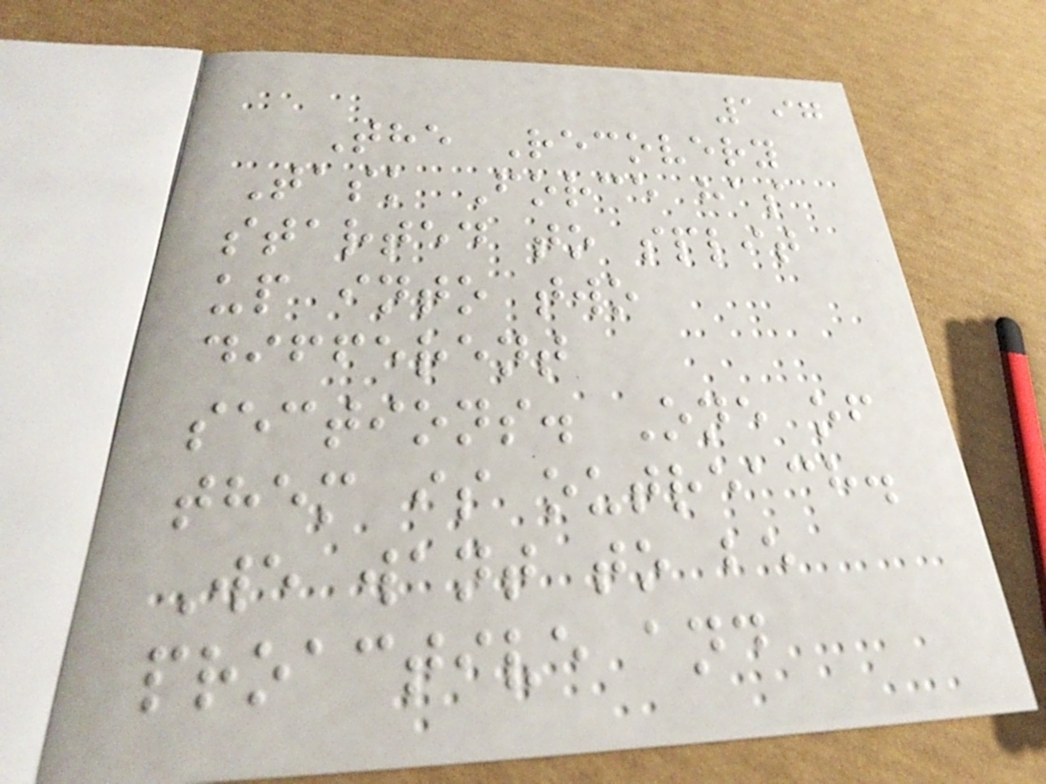197
The Recovery
Task Force has
started to split
up into two
different
sections. One of
them is outreach.
We want to be
proactive and
